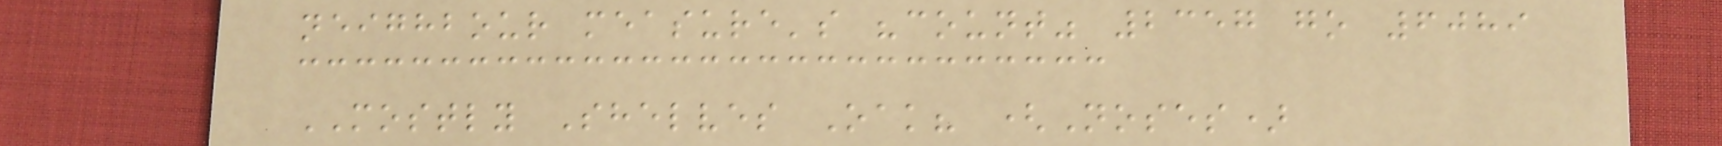neighbour measure's "count" 2357 go 6089
MOSTLY Shelves Oak? (Noses)
